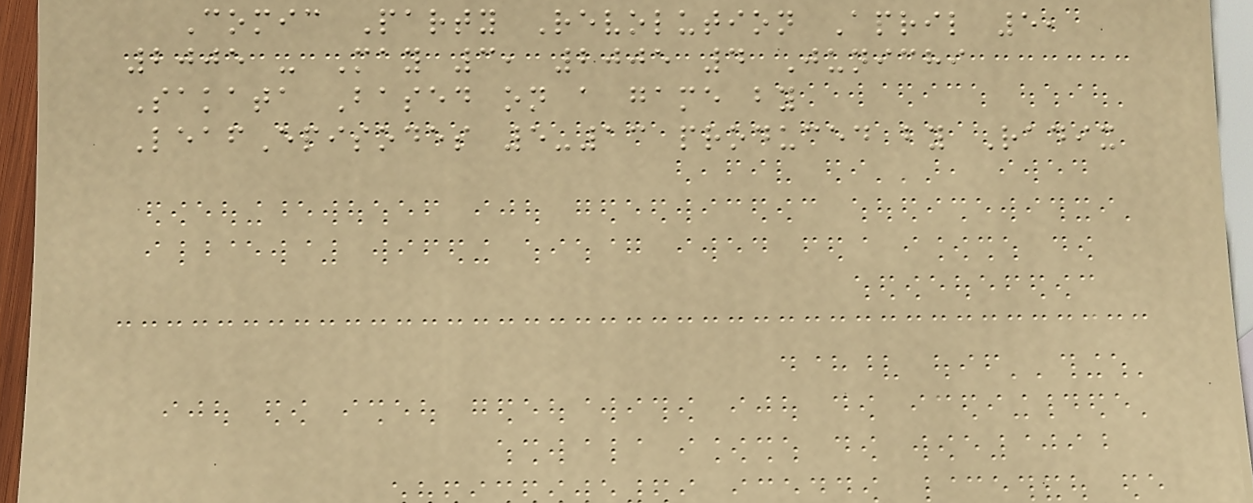Comic Party Revolution April 5,
2005 - May 3, 2005 4 Junichi
Sakata Based on a game by
LeafEpisodes 5-13 produced by Radix
